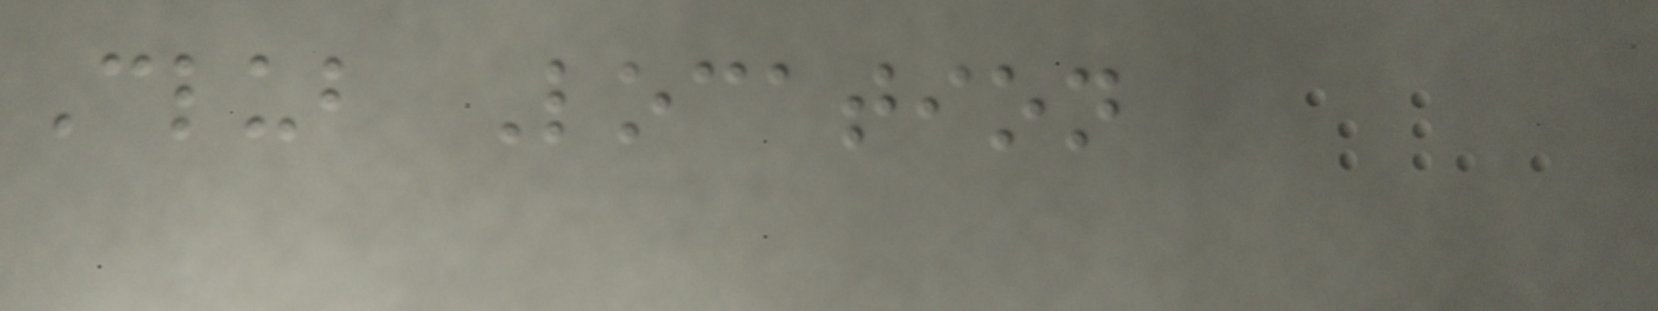Club Location
